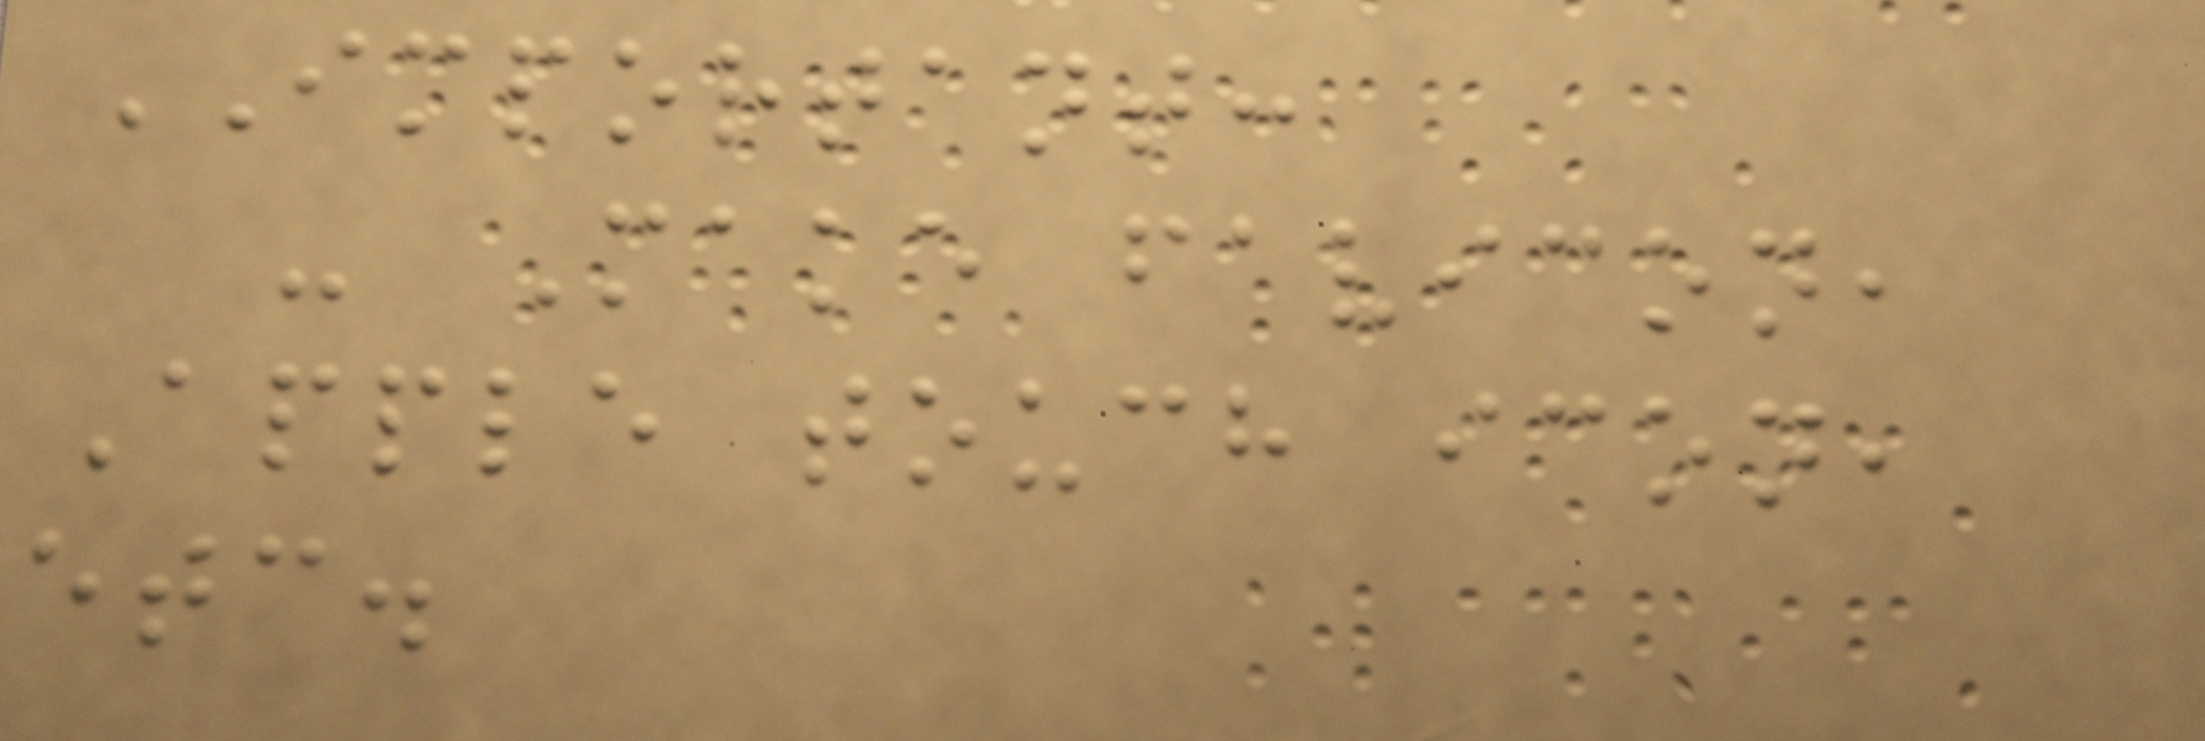IMPORTANT:
- Make favicon,
Apple touch icon,
etc.
